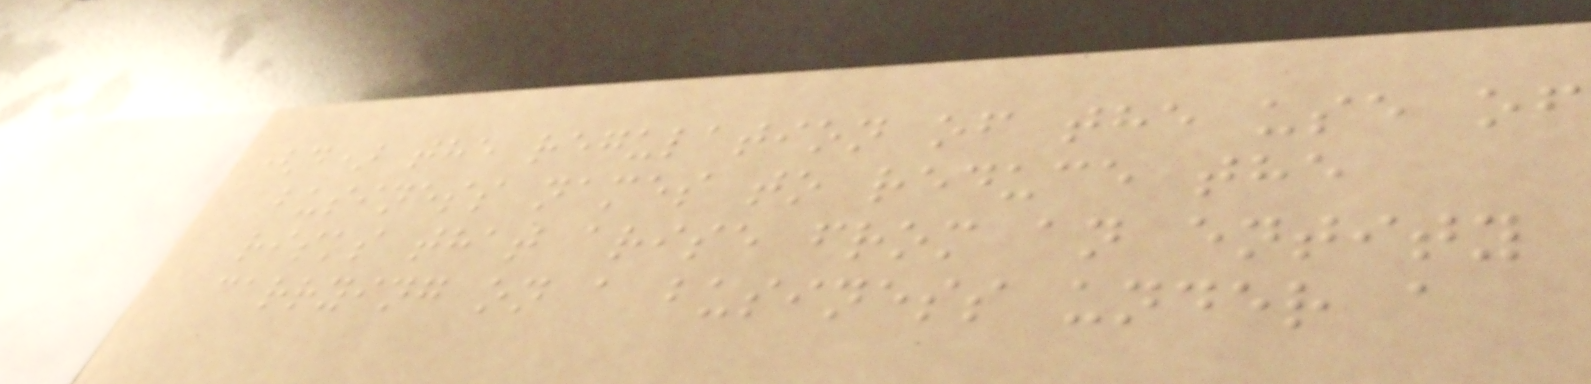(d) the regulation of the use of
business names to reduce the
risks that arise from an entity
carrying on a business under a
